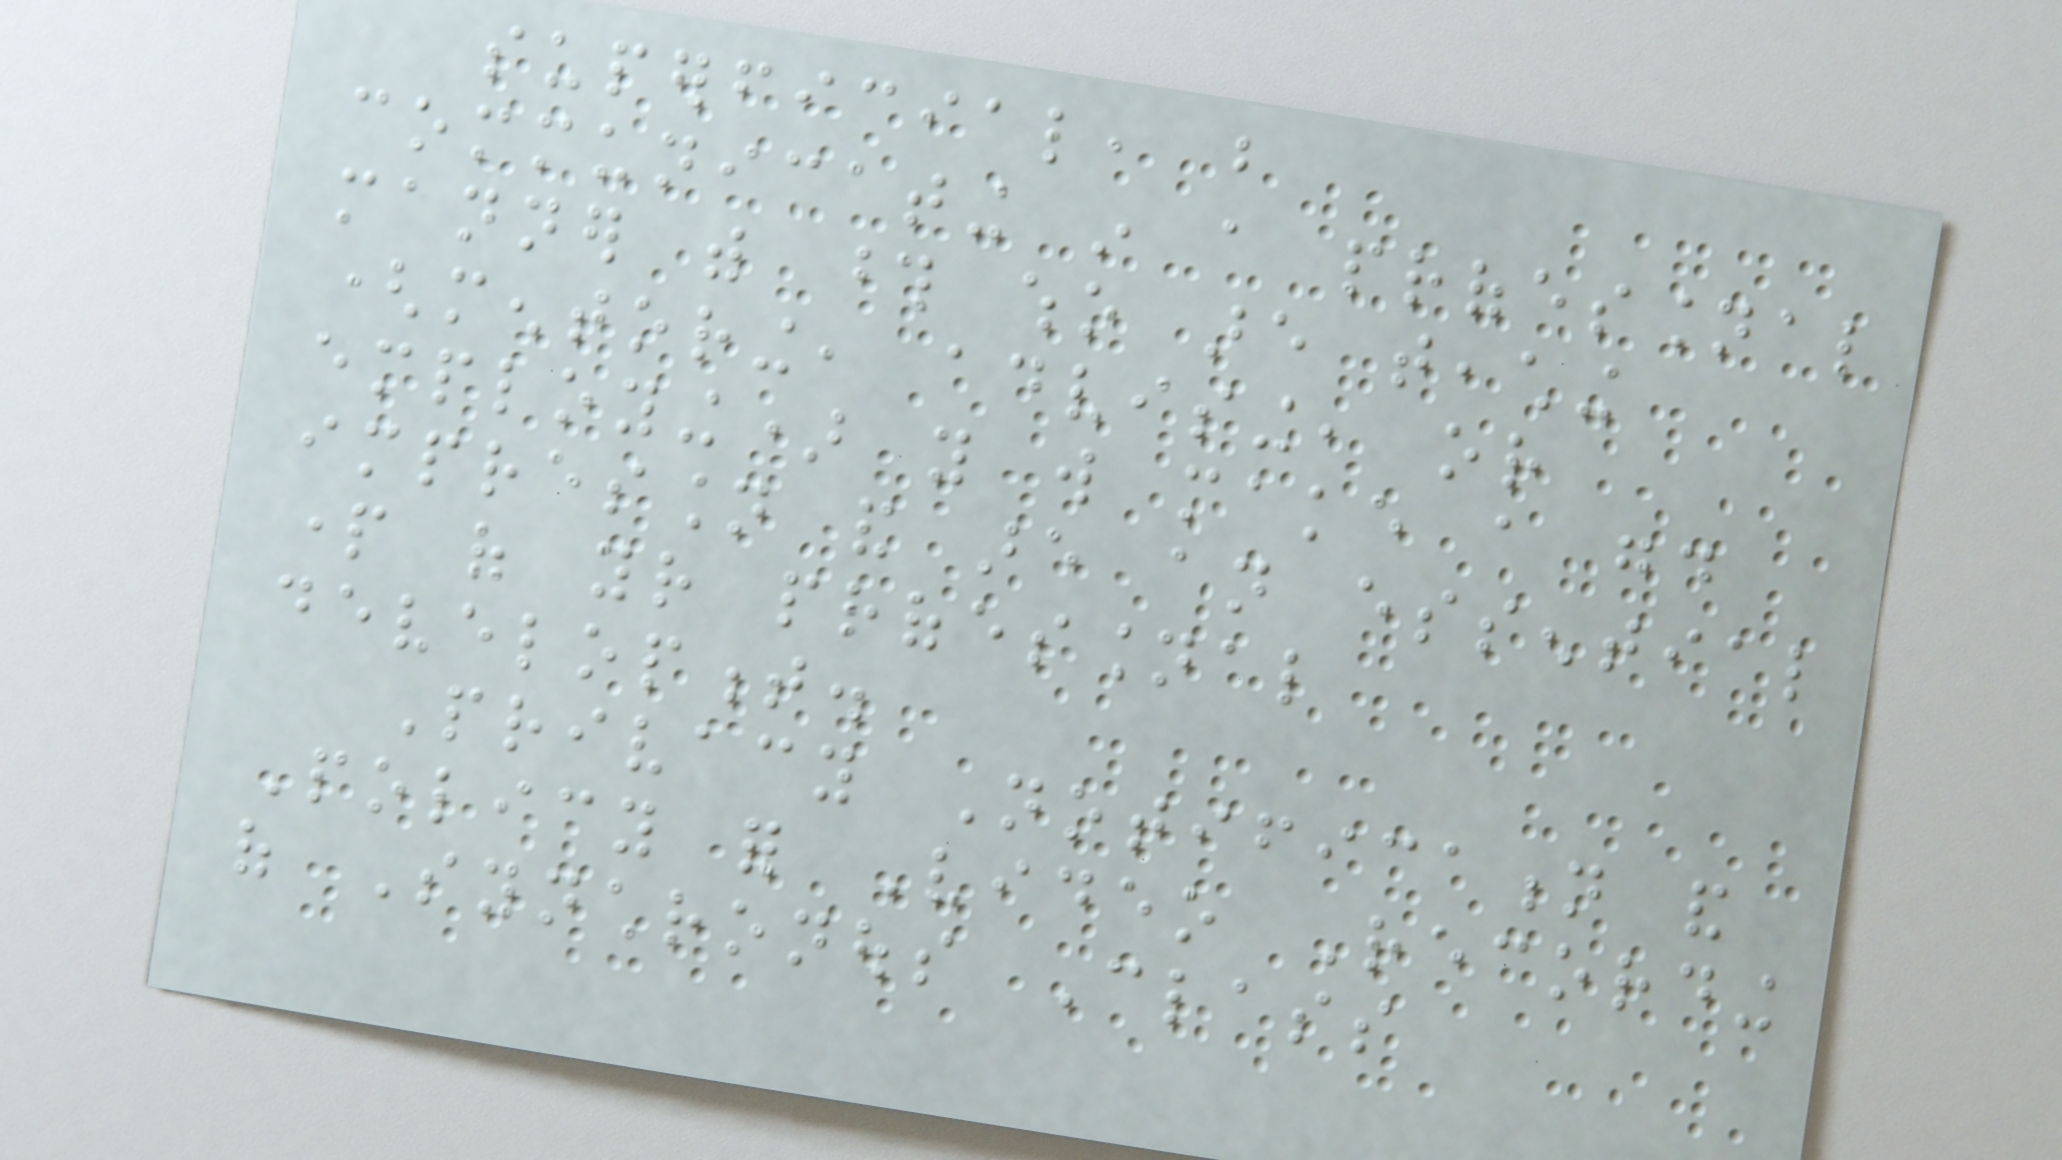superficial, but
communicating in a professional
manner with those who are teaching
(mentoring, advising, or
employing) you will make a good
impression and are an essential
part of your professional
development.
Privacy Notification and
Policy for Video Recording
of Synchronous Class
